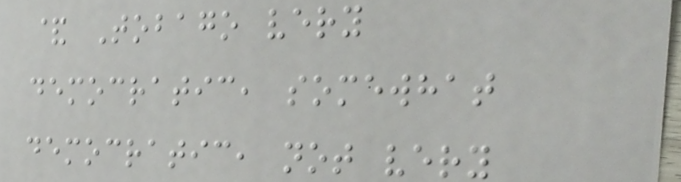& Tobago very
democratic, somewhat
democratic, not very
